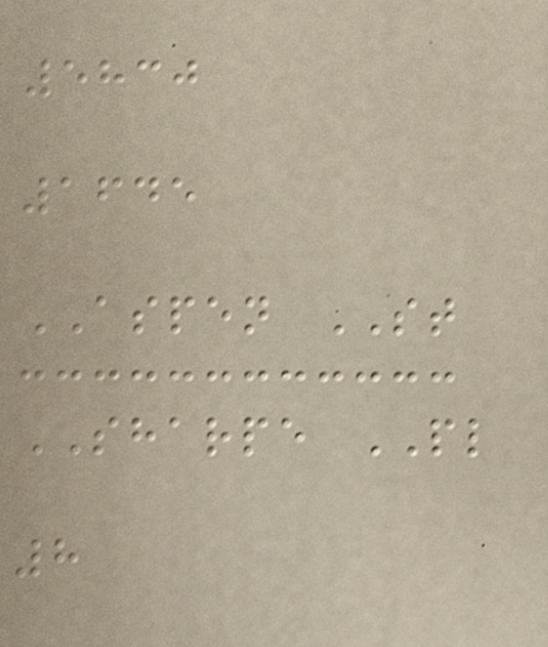5830
1645
ASPEN ST
SHARPE PL
8
